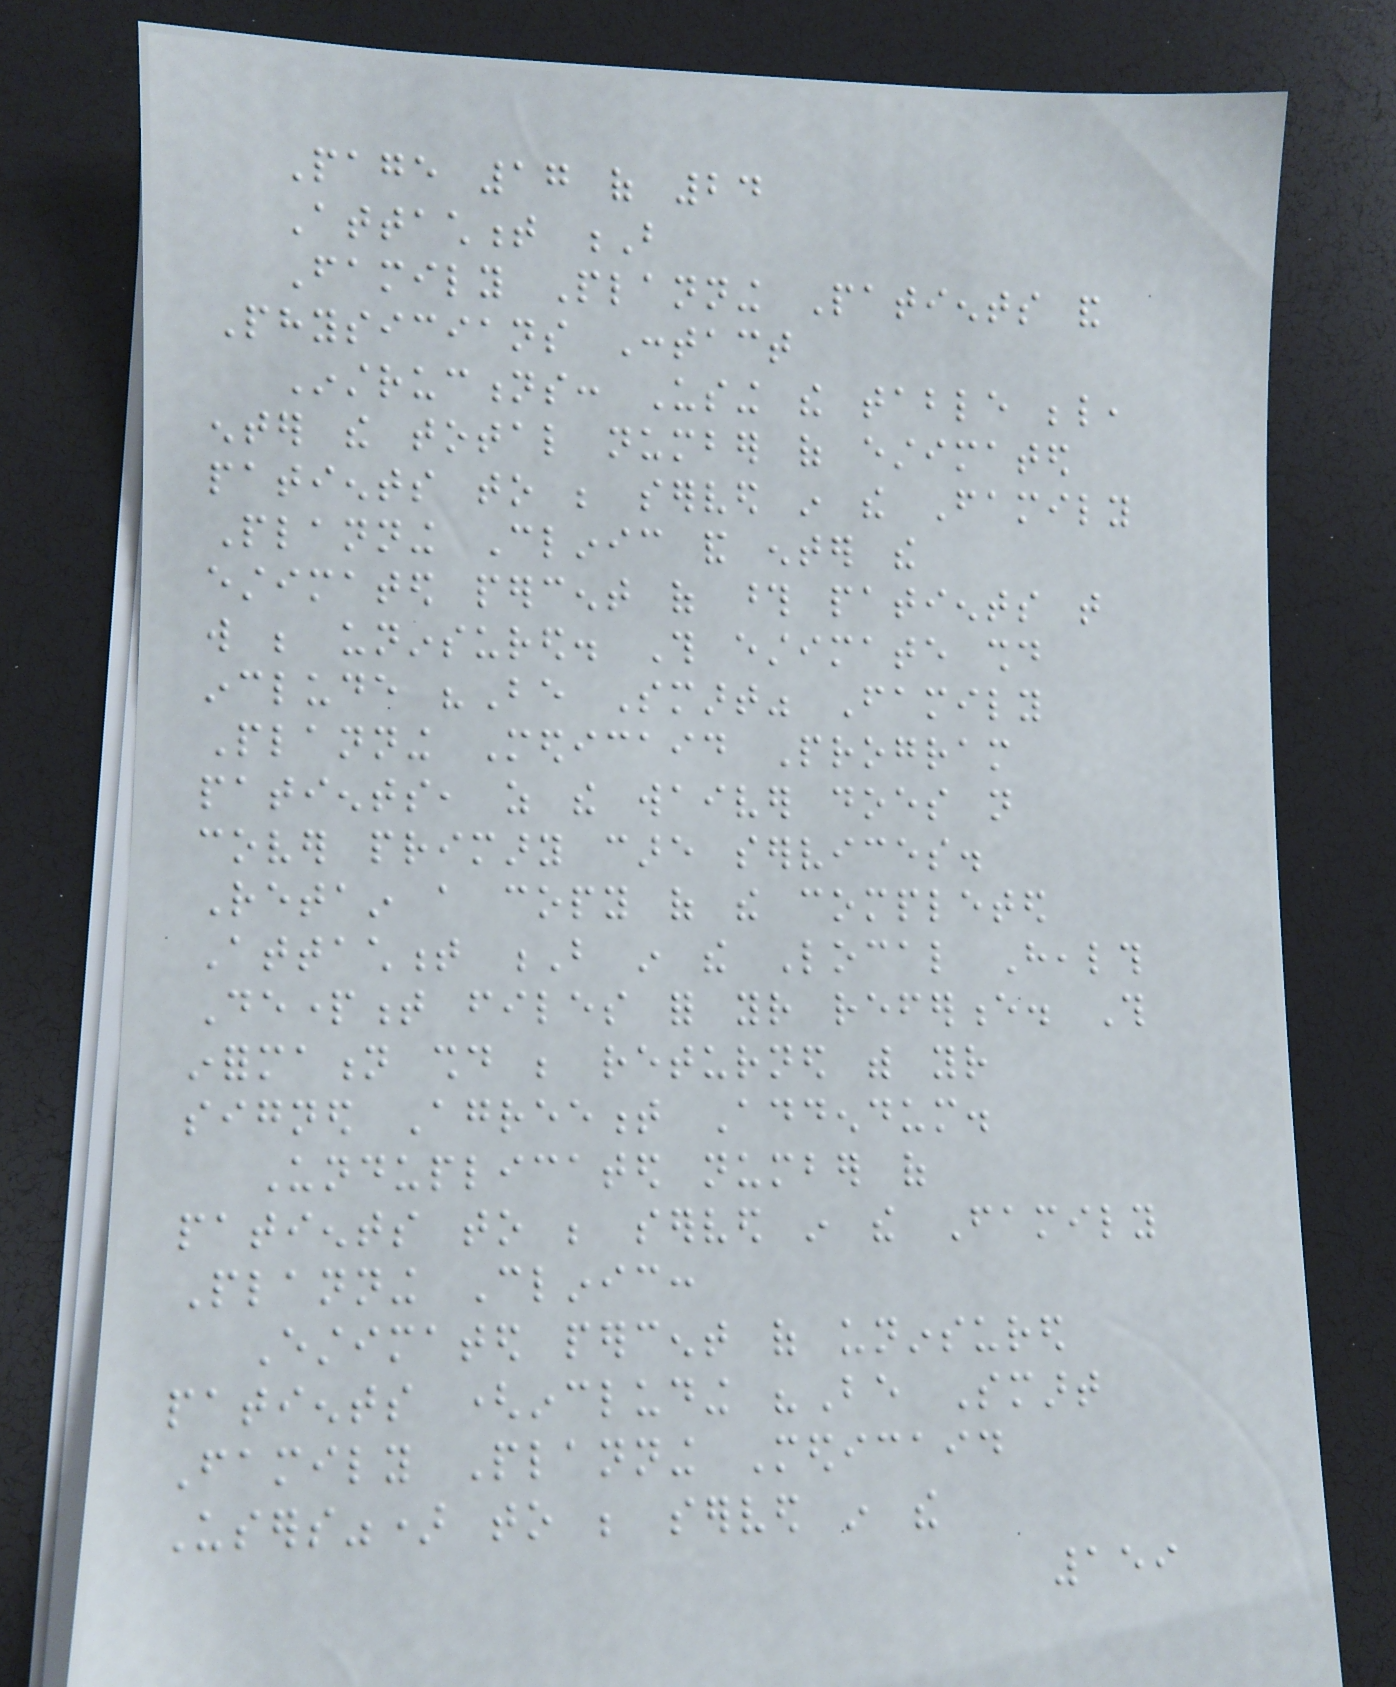Page 17 of 24
Attachment B
Family Planning Patients and
Physicians Contact
Instructions: Using the table below,
enter the total number of estimated
patients to be served in the Family
Planning Clinic and enter the
estimated percent of those patients that
will be uninsured. This estimate should
include "Be Smart" Family
Planning Medicaid Program
patients, as the waiver does not
cover primary care services.
Retain a copy of the completed
Attachment B in the Local Health
Department files for your reference. This
information should be returned with your
signed Agreement Addendum.
Unduplicated number of
patients to be served in the Family
Planning Clinic:
Estimated percent of uninsured
patients (including "Be Smart
Family Planning Medicaid
Users") to be served in the
159
